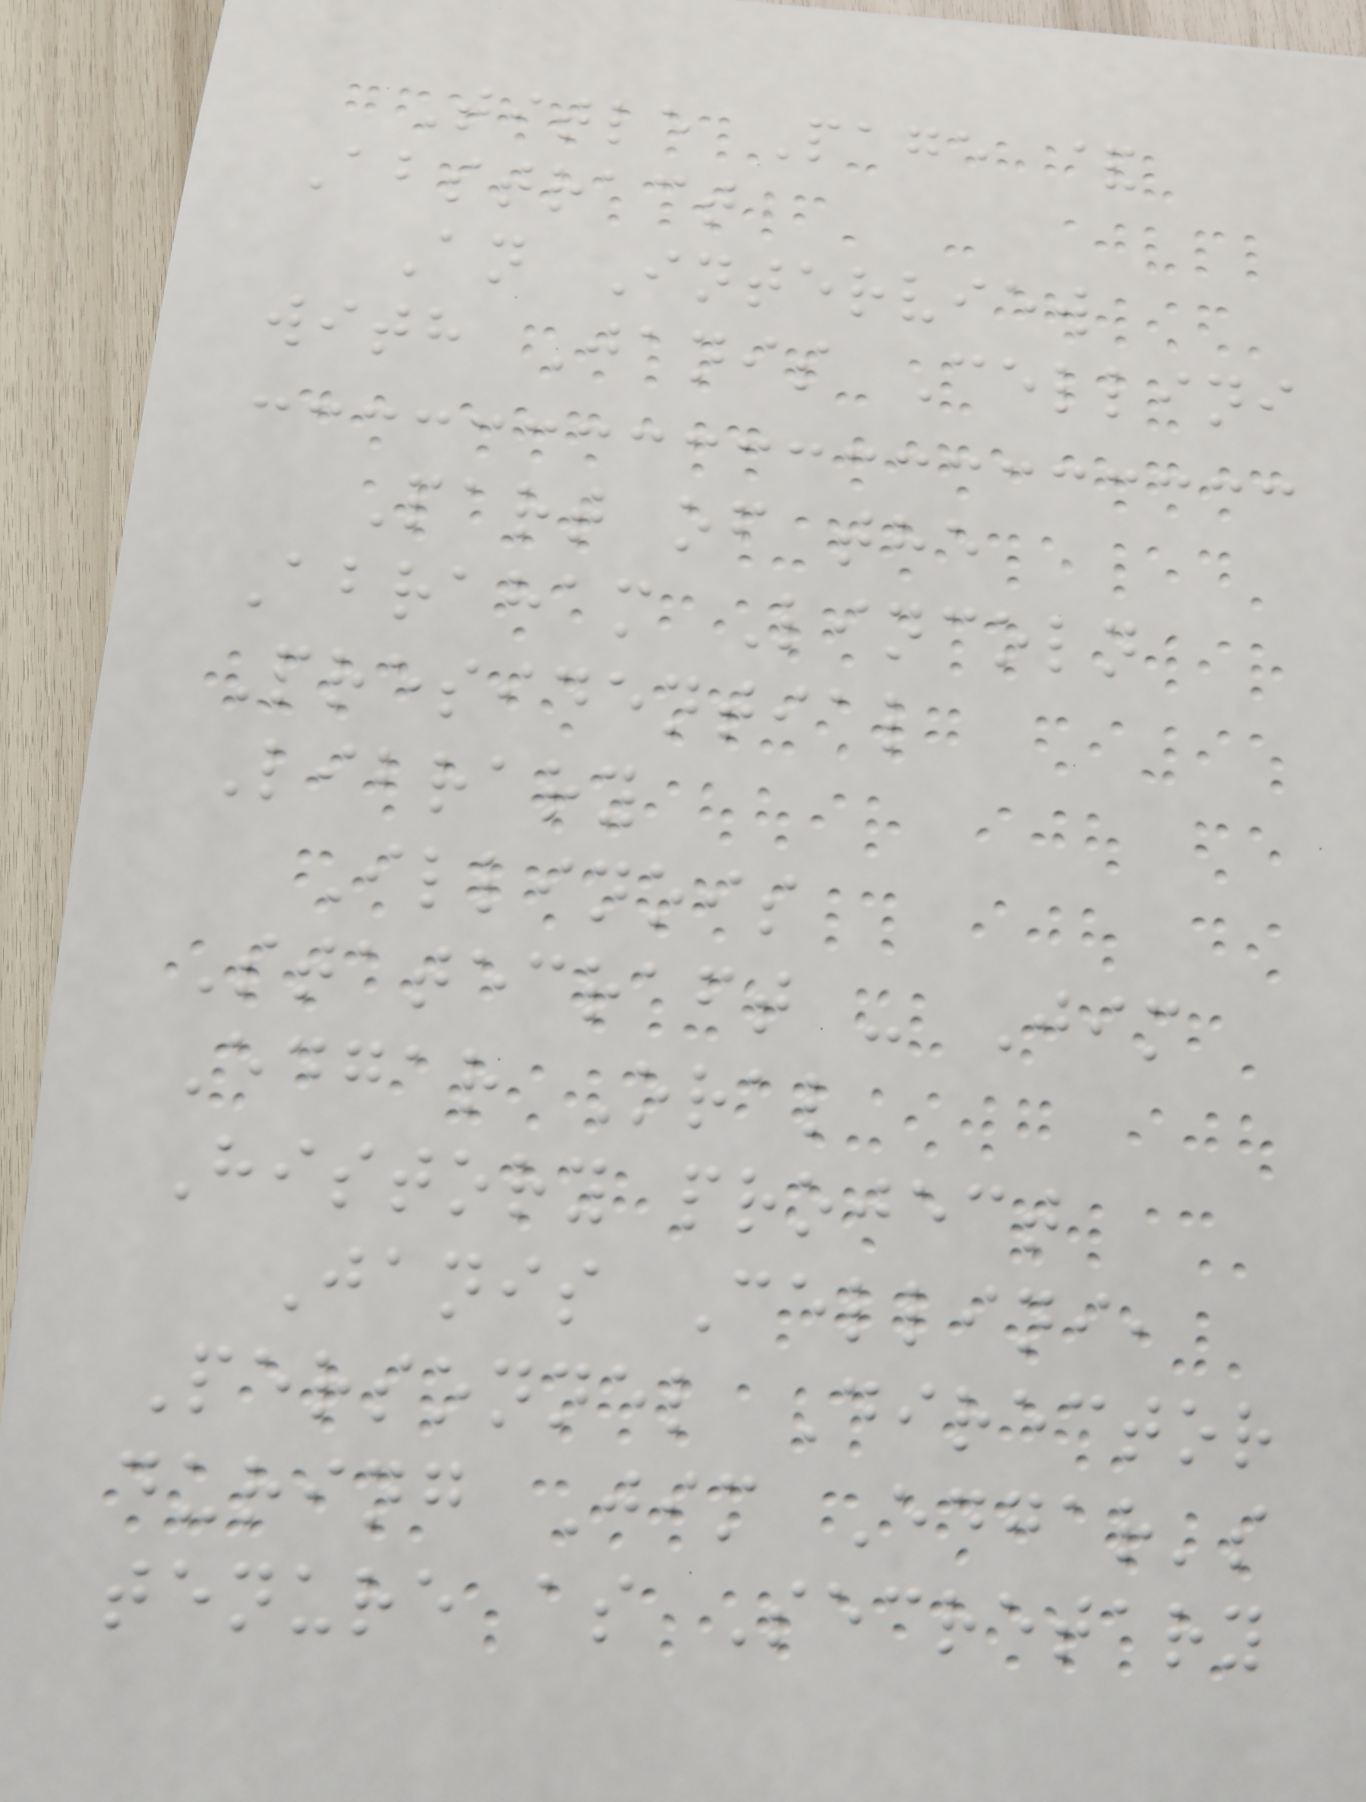Title Page &
Abstract
An Interview
with Janis Cellini
Part of the
Abraham Lincoln
Presidential
Library
Illinois
Statecraft - Jim
Edgar Oral
History project
Janis Cellini,
Personnel Director
during Jim Edgar's
tenure as Secretary
